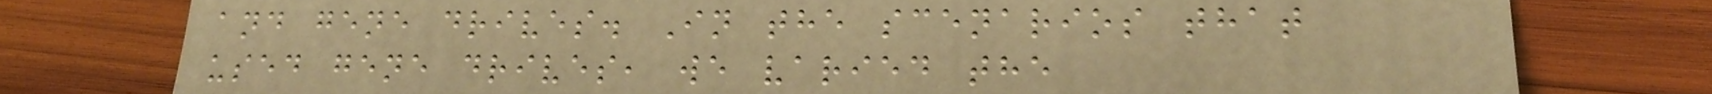and gene drives. In the scenarios that
used gene drives, we varied the
